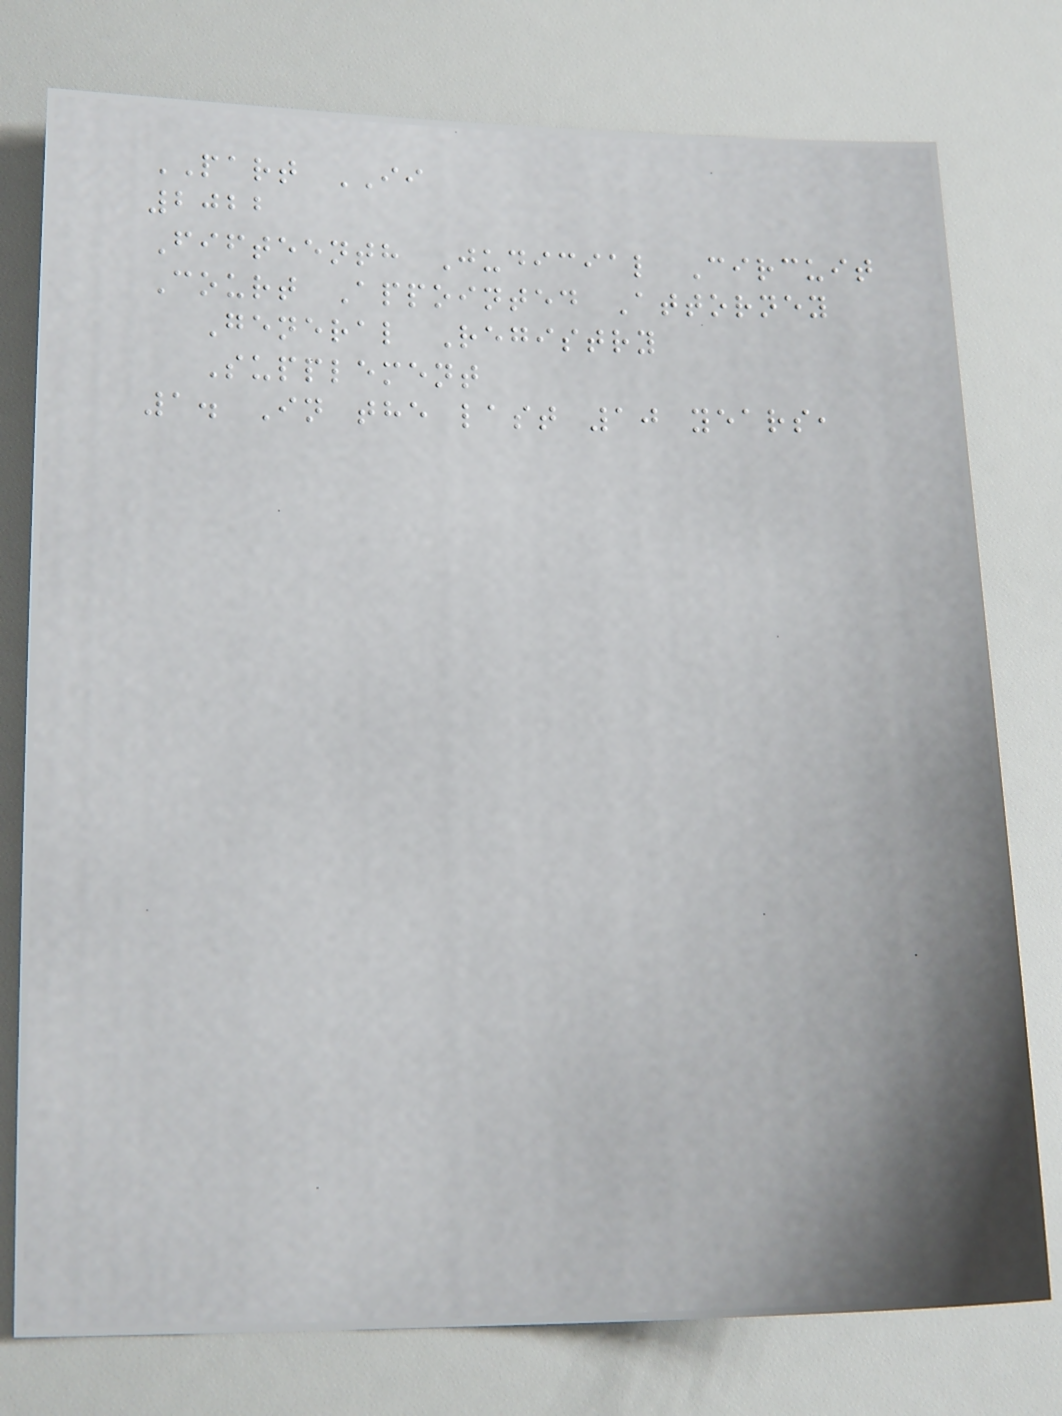PART II
2022
Fifteenth Judicial Circuit
Court Appointed Attorney
General Registry
Supplement
1. In the last 10 years,
